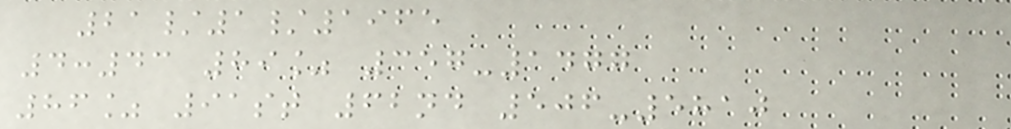21/1/1965
4:43 89% 357-1477
86% 91st 62nd 506-5810
